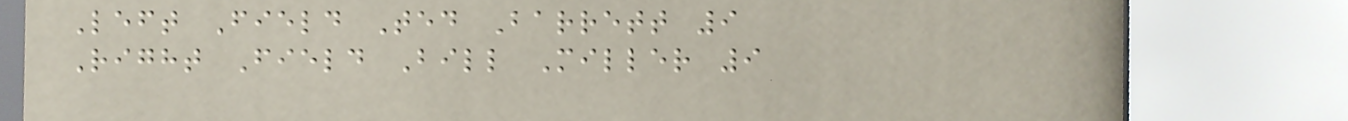Left Field Ted Barrett 9
Right Field Bill Miller 9
